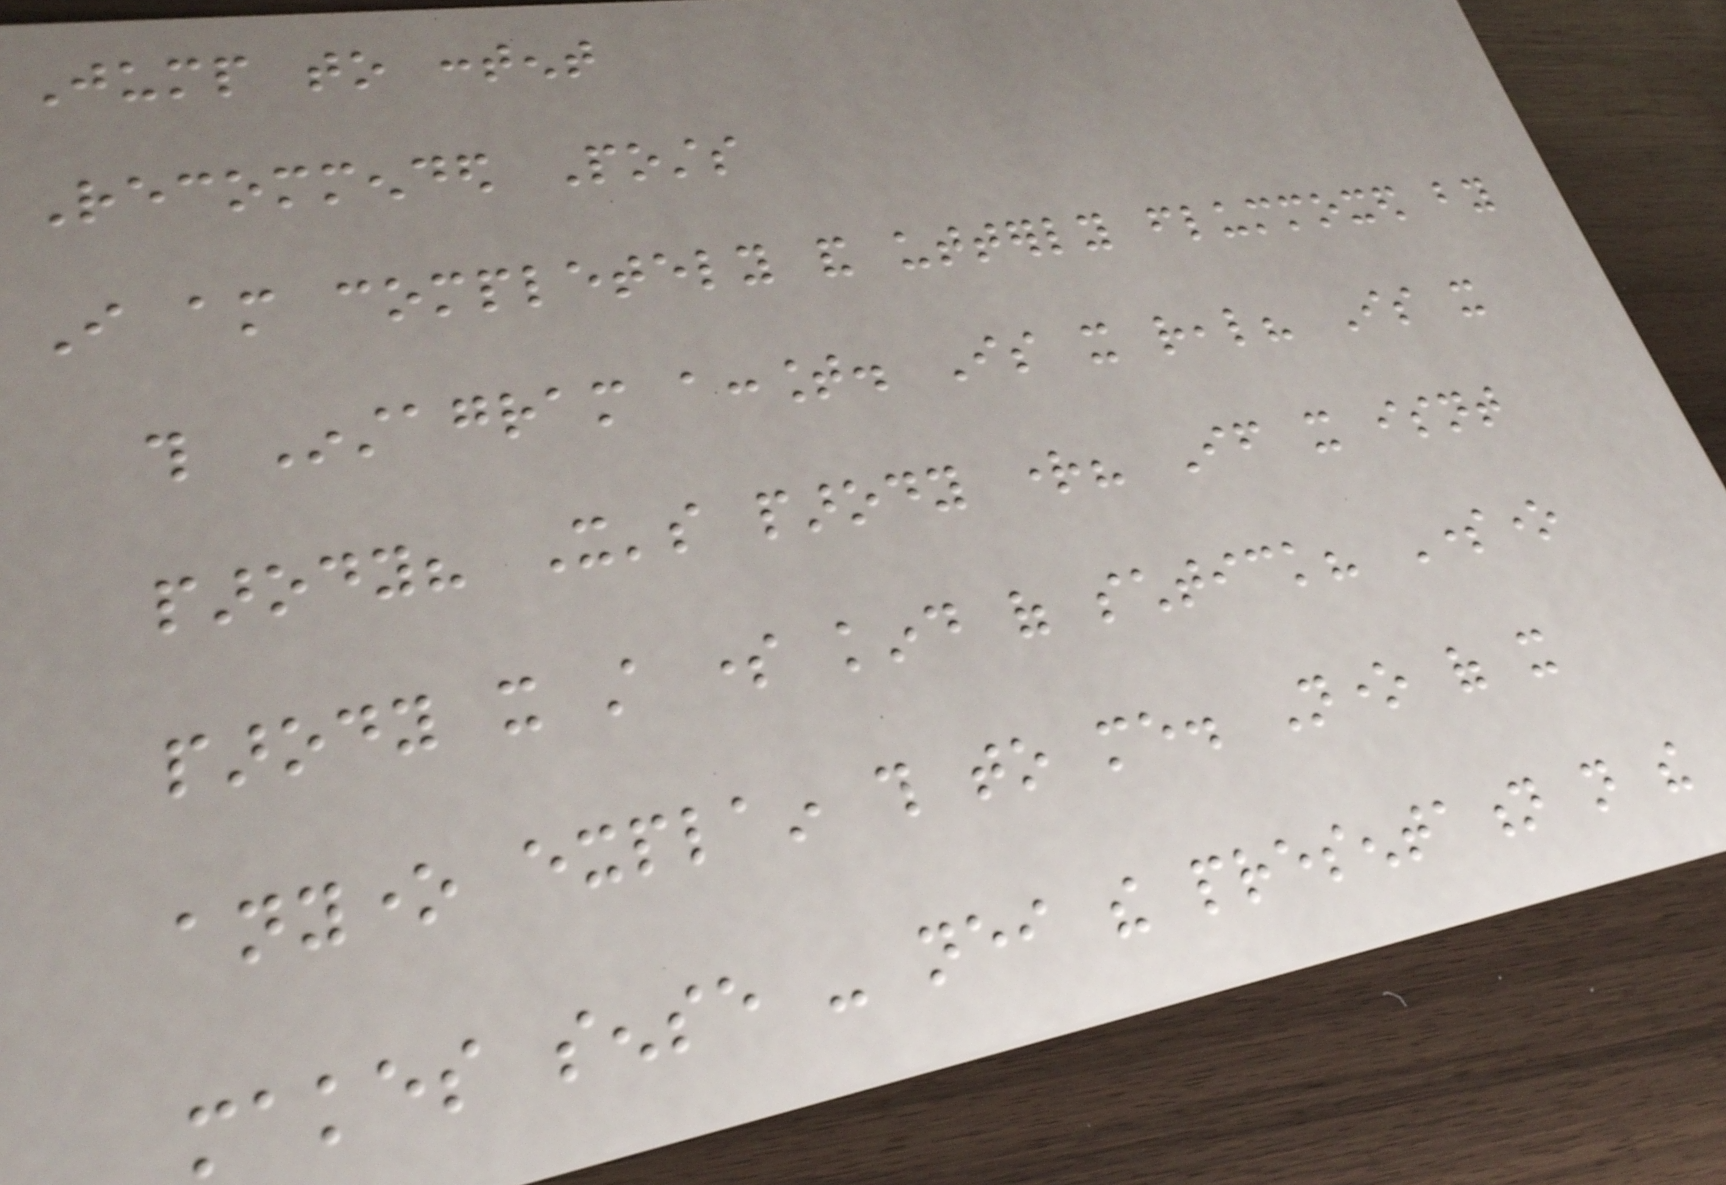Jump to content
Recommended Posts
I am completely and utterly flummoxed by
this Instagram account. Is it real? Is it
parody? It's parody right? If it isnt
parody it still some kind of schtick? Someone
anyone explain this to me. None of it
makes sense - neither the presentation not the
